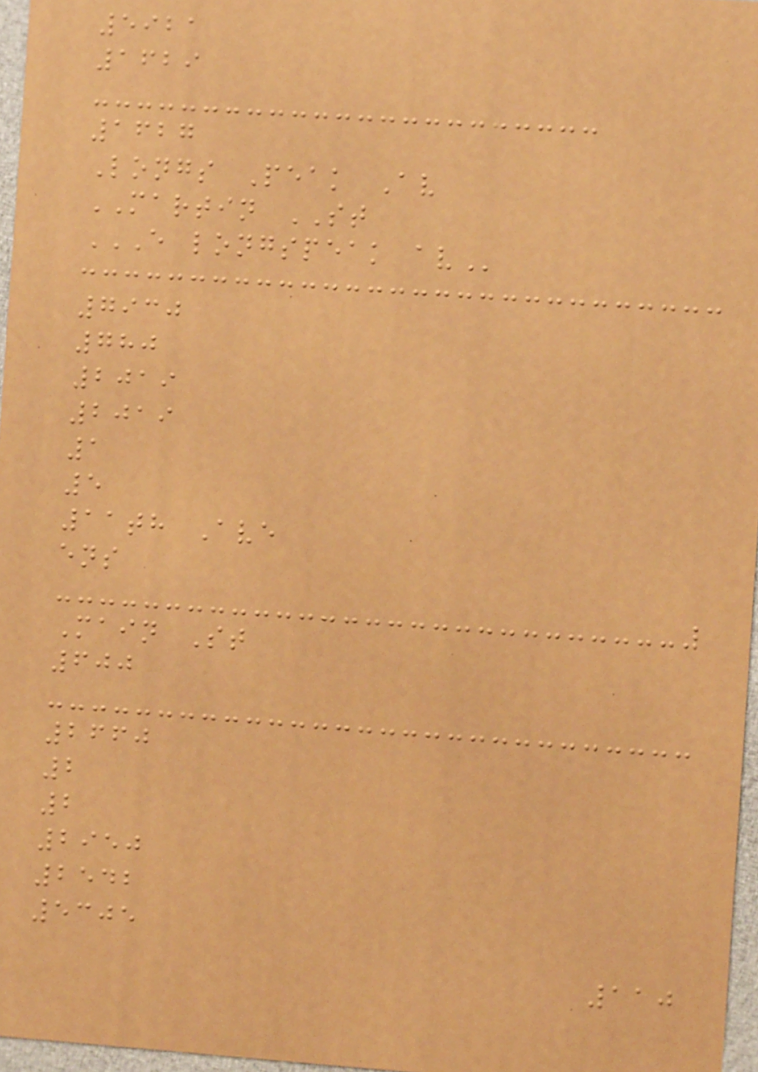5921
1629
1627
Longs Peak Av
MARTIN ST
E LONGSPEAK AV
7930
780
2019
2019
1
5
11th Ave
ens
Main St
600
2660
2
2
2950
2542
5305
110
